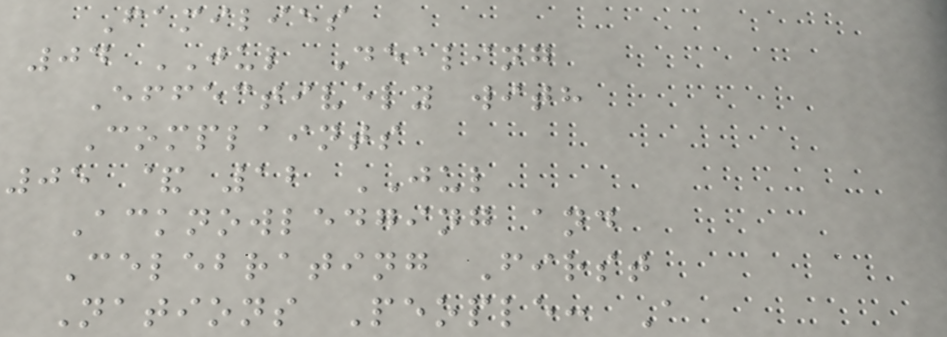Families
04 JUL Dealing
Effectively with
Complaints
05 & 12 JUL
Acknowledging and
Celebrating First
Nations People: A
